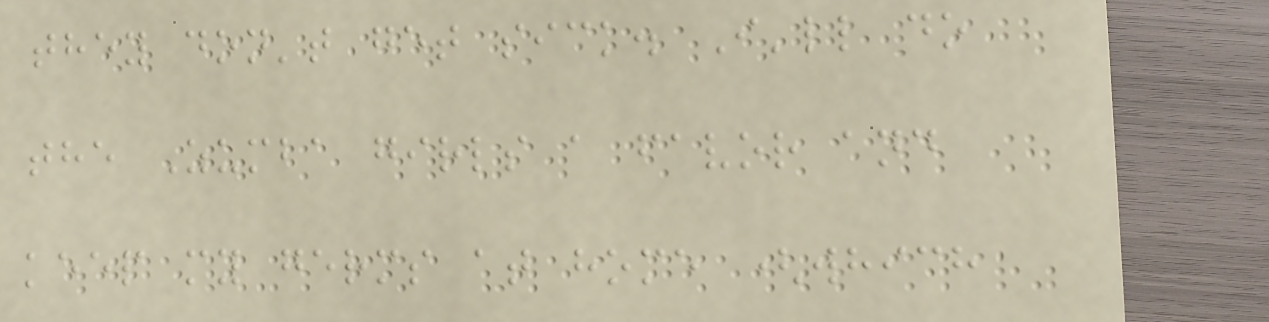they don't get sick. I'll do
the Zumba girls a favor and
keep my germs at home (which
